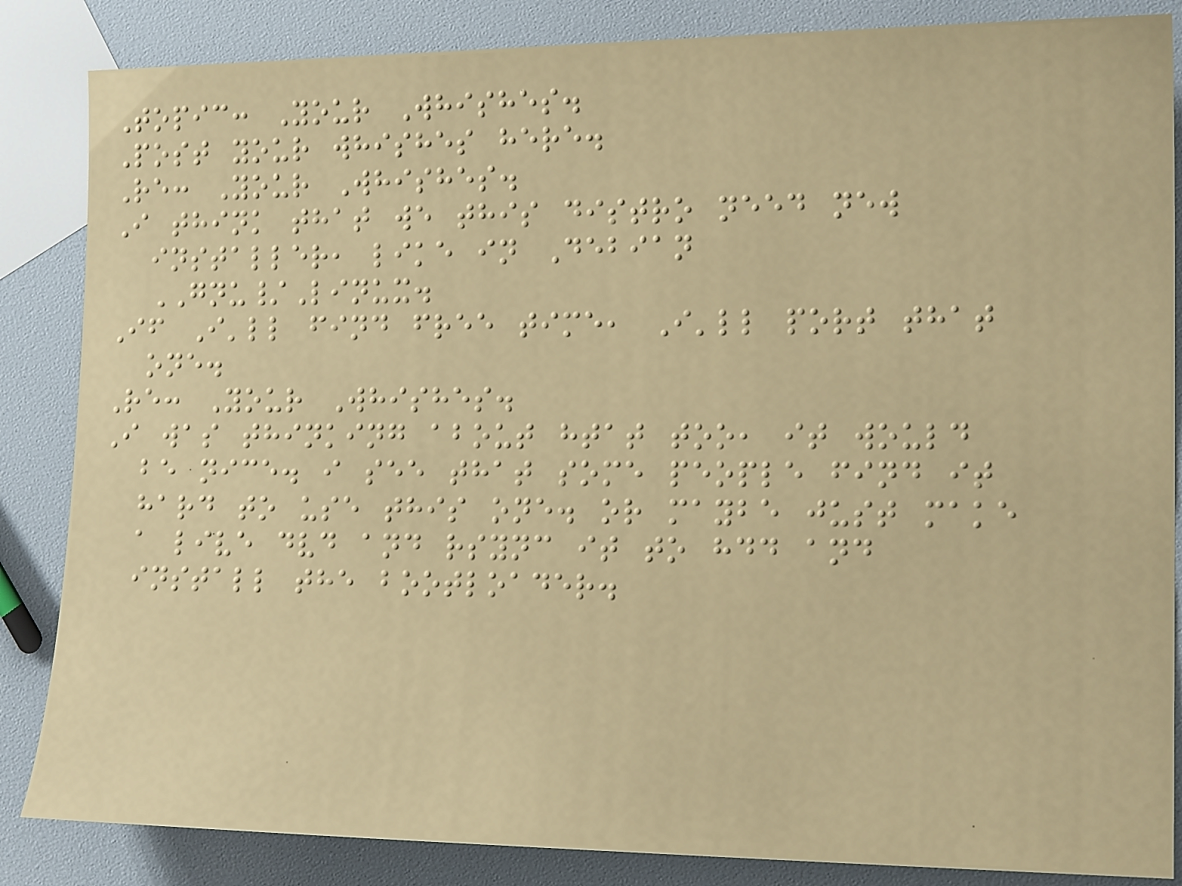Topic: Your Whishes.
Post your whishes here.
Re: Your Whishes.
I think that we this distro need new
installer, like in Debian
GNU/Linux.
If I'll find free time, I'll port that
one.
Re: Your Whishes.
I was thinking about htat too, it would
be nice. i see that some people find it
hard to use this one. or maybe just make
a live dvd and rsync it to hdd and
install the bootloader.
